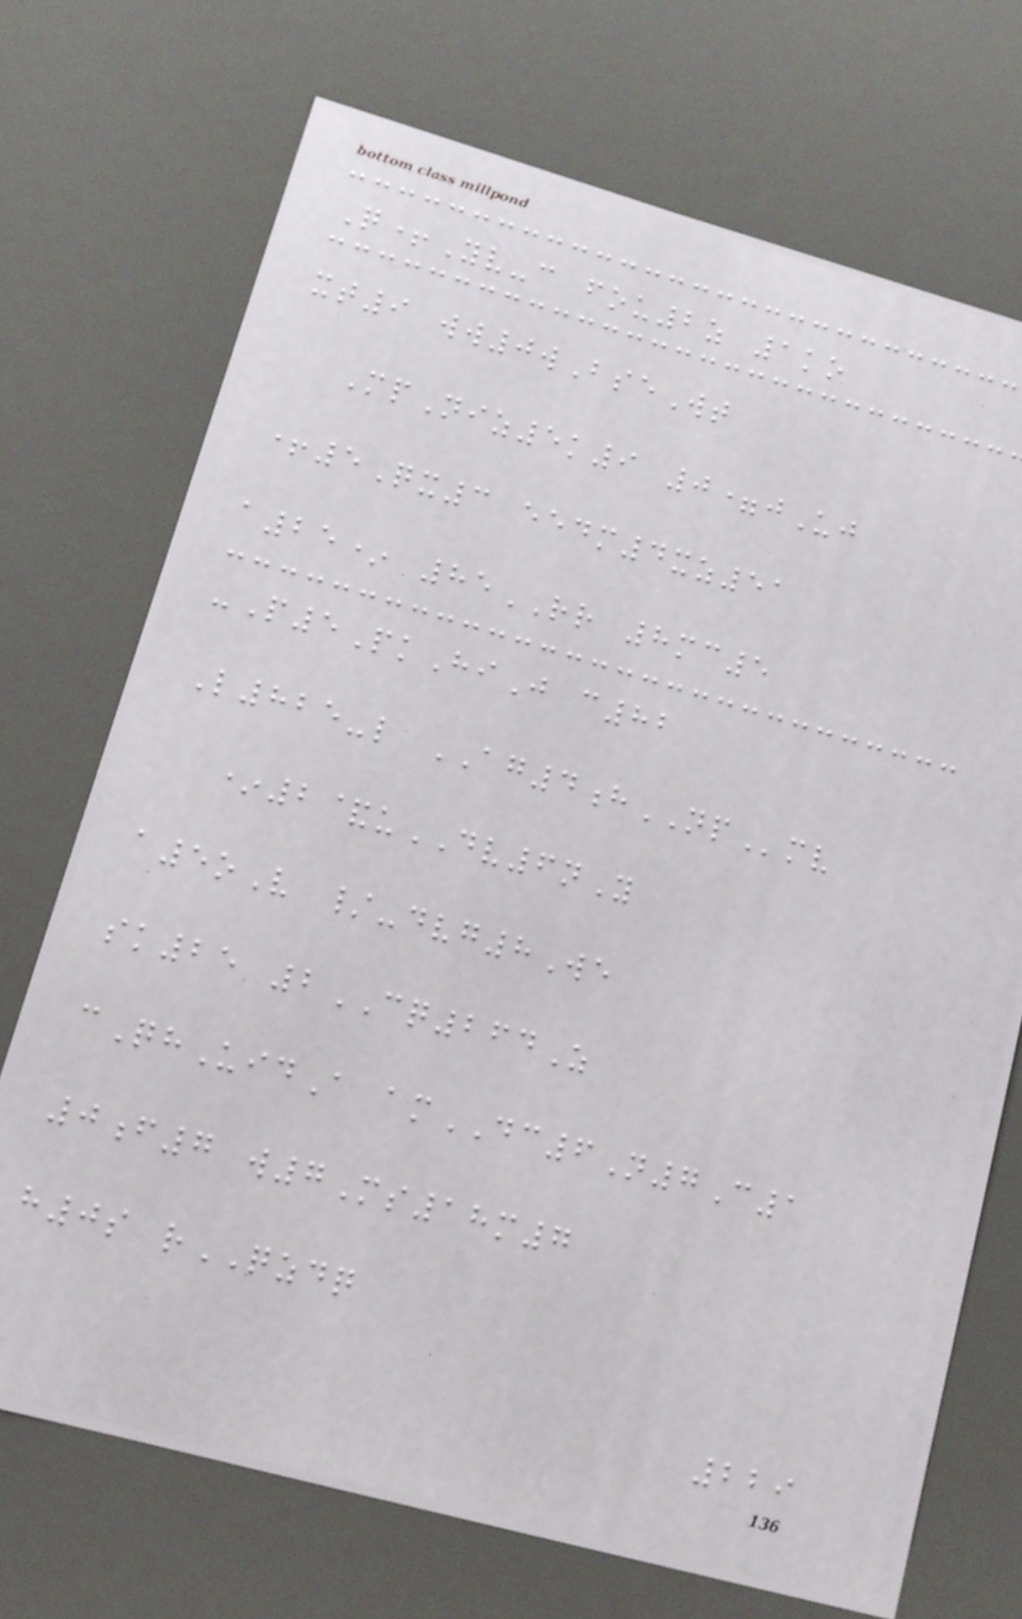Q+Yv-c fou2z 1ko
xt9 ww0wBseWt
MpNiz5k9 0=jUj
+5Qx3 eedm4xz51
a25* 85RR 8mc5
-P5PkHiJ c82
L825-l AG4hNPmv
*2&uDV6nY
a5oV /-dvg8We
sk25 2CQ264Z
cQhUidA amDC6N7C1
0f7 w7Ms18m7
h0s rQZDQ
229
